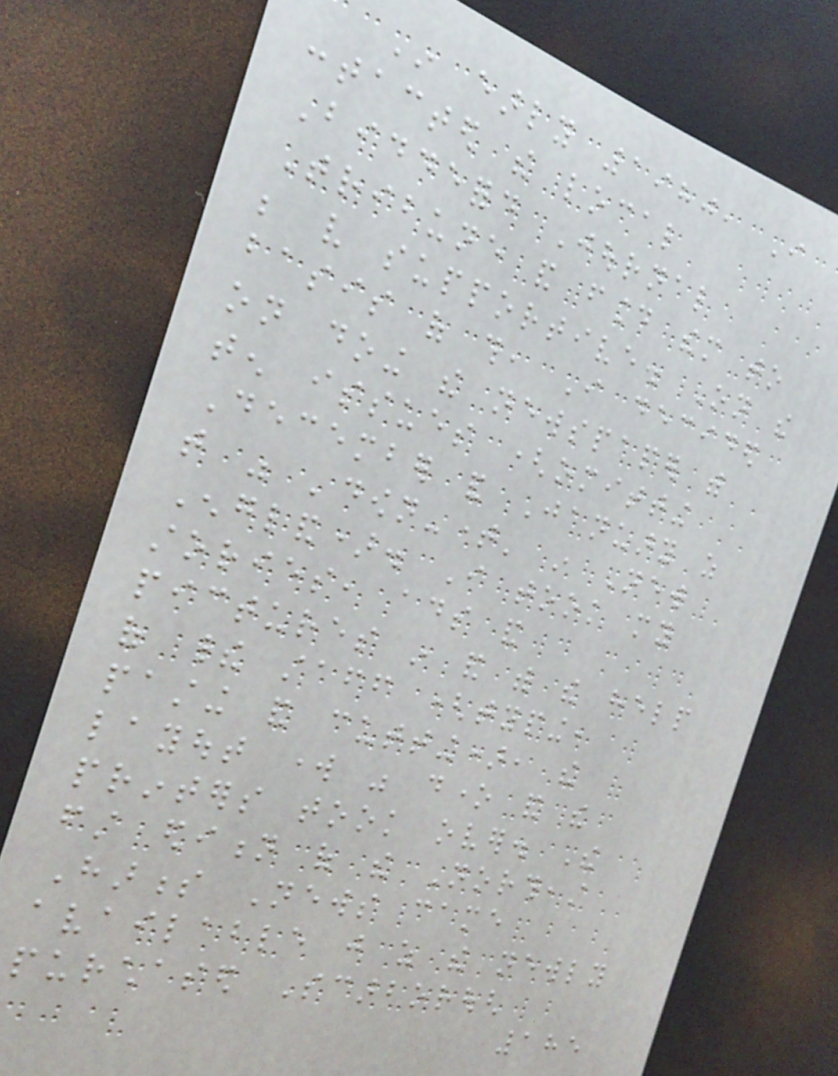In early 1980, I
contacted the local
Biddeford Journal
Tribune and found them to
be very supportive. On the
basis of this, I decided
on doing the newspaper with
ten issues (omitting
December and January as
that was 'down-time' in New
England). I took my
stories, ads and
pictures in and with the help
of their staff (typing,
pasting and cutting), the
layout work was done and the
printers took over. The
first edition of the Northeast
Harness News came
available just as the newly
purchased Scarborough
185
